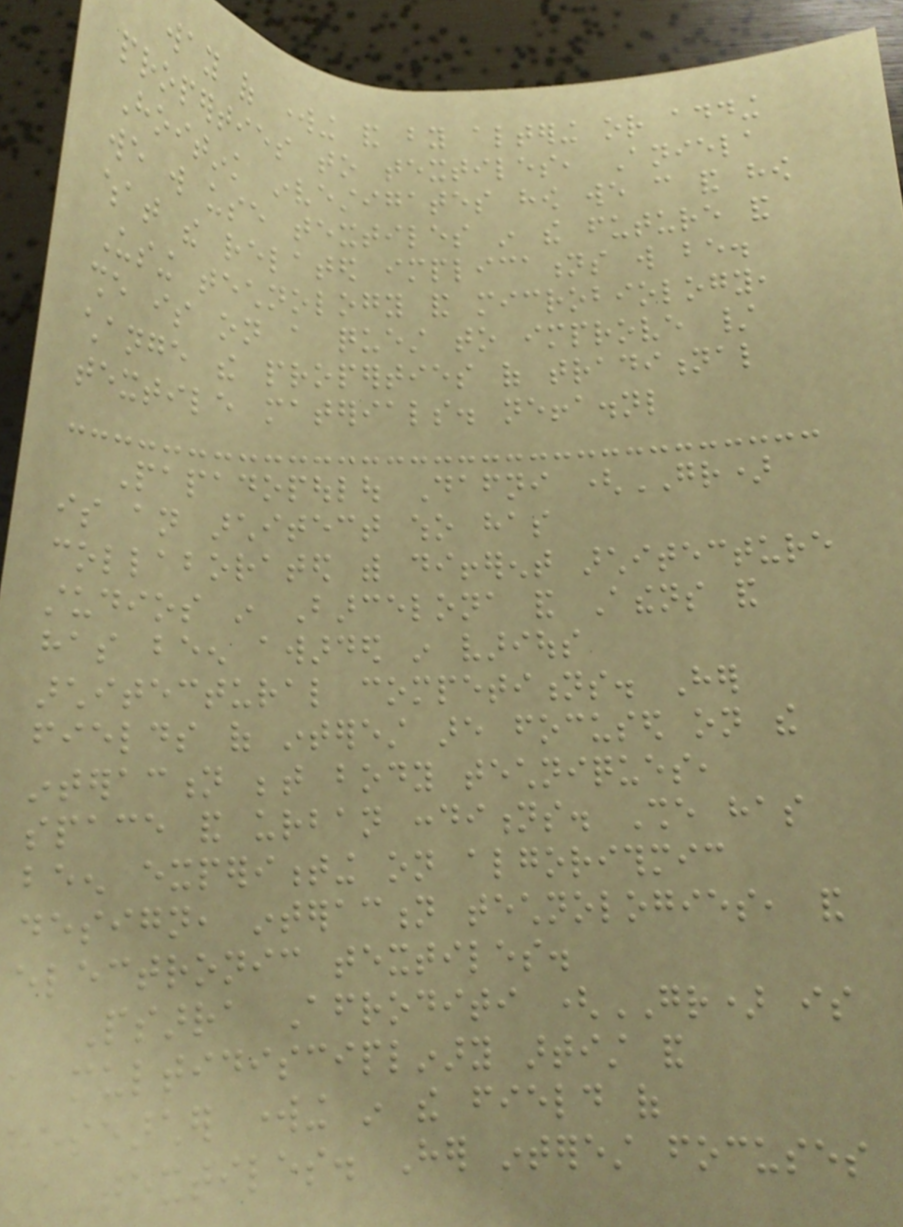way of working and by altering or adding
properties to textiles, Aniela
Hoitink investigates how we can and how
we will use textiles in the future and
what the related implications will be.
Using technology and microbiology,
she is on a quest to improve /
change the properties of traditional
textile materials. neffa.nl
Papadopoulou Dafni (GR)
is an architect who has
collaborated with different architecture
studios in Barcelona and Athens and
has been awarded in various
architectural competitions. Her
fields of interest are focused on the
interaction between body techniques,
space and urban conditions. She has
been experimenting on algorithmic
design, interaction technologies, and
electronic textiles.
Psarra Afroditi (GR) is
a multidisciplinary artist and
researcher working in the field of
e-textiles. Her interest focuses
